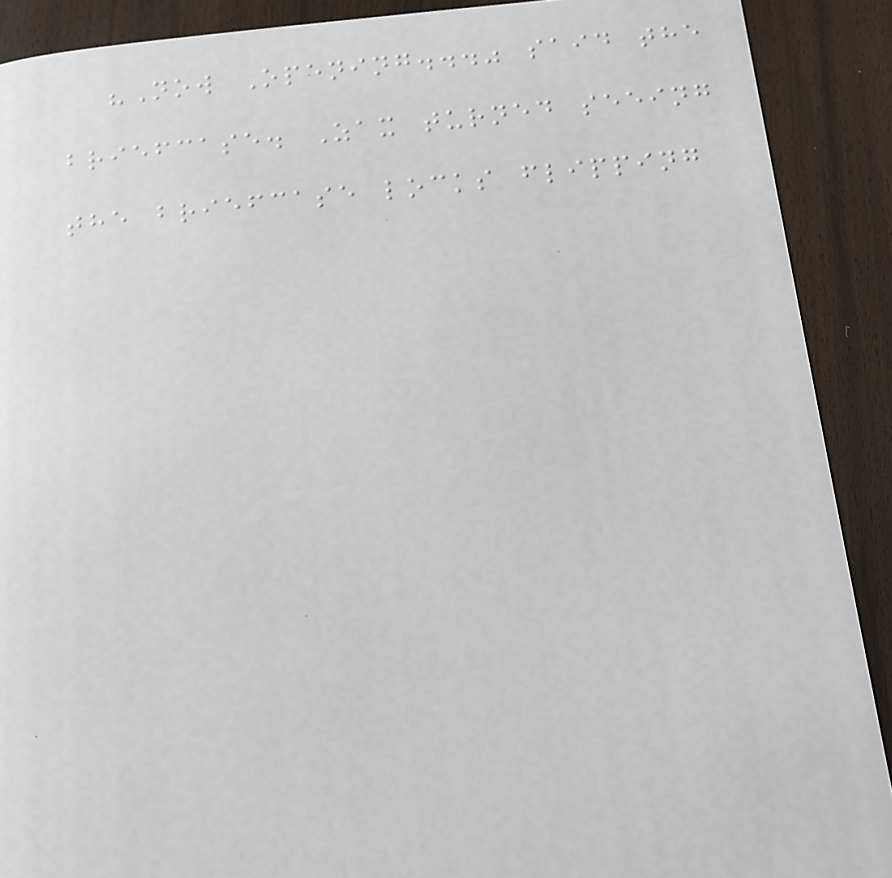"Now Opening..." said the
briefcase. Zax turned seeing
the briefcase locks flipping
